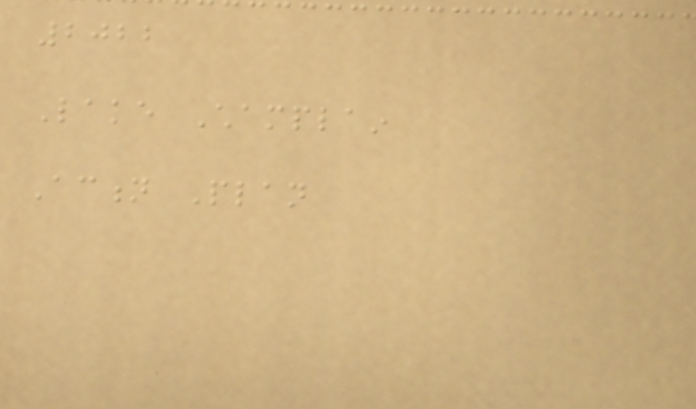2022
Lake Champlain
Action Plan
